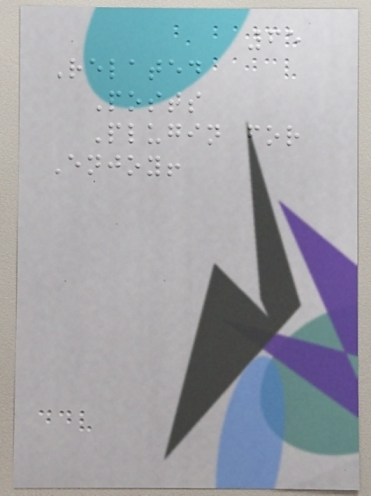65
Related
Posts
Plugin for
Enjoy!
